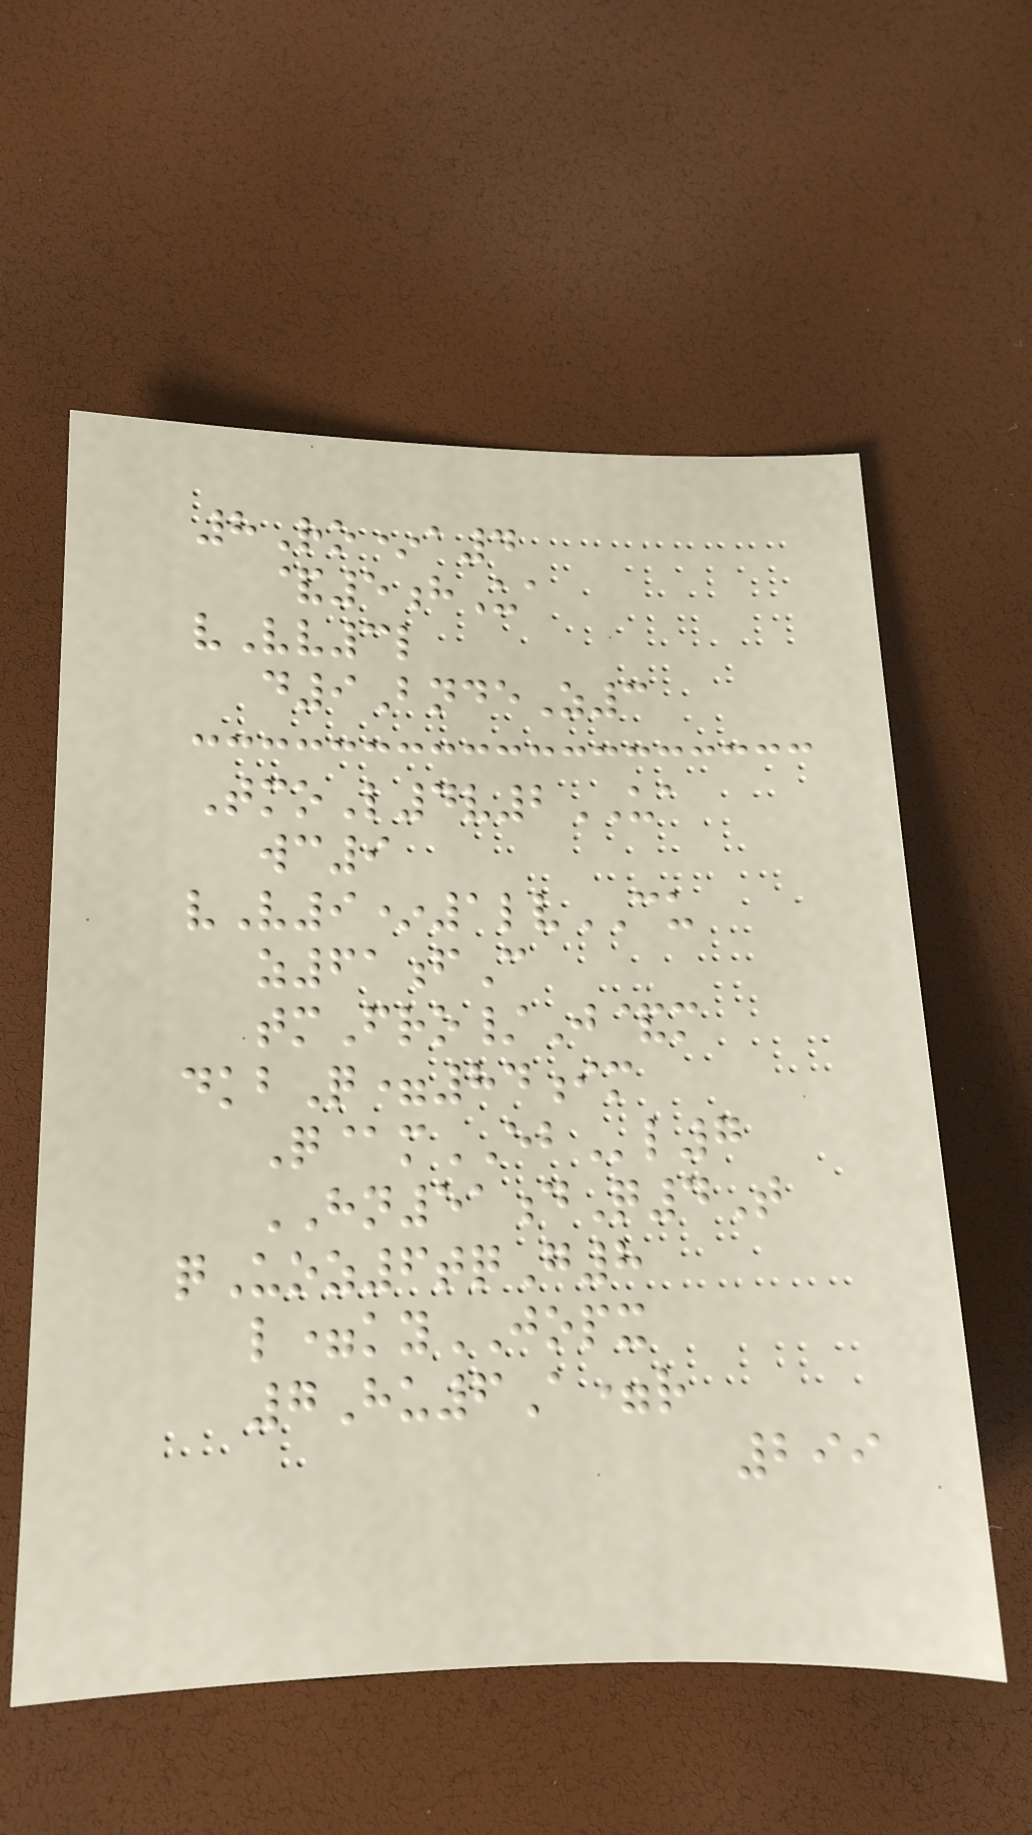8Ro*a4
&5hUa
vVv3l
d9BndeZ3
TmoL4v2UA
wc9
vV9*1lvCU
z61fC
tmFro/J&m
dkbQ=84im
Q@mEBl7
HN51dQ4T
qUoz6tqG8
l=kyJOPX
7Hu6A=r
299
